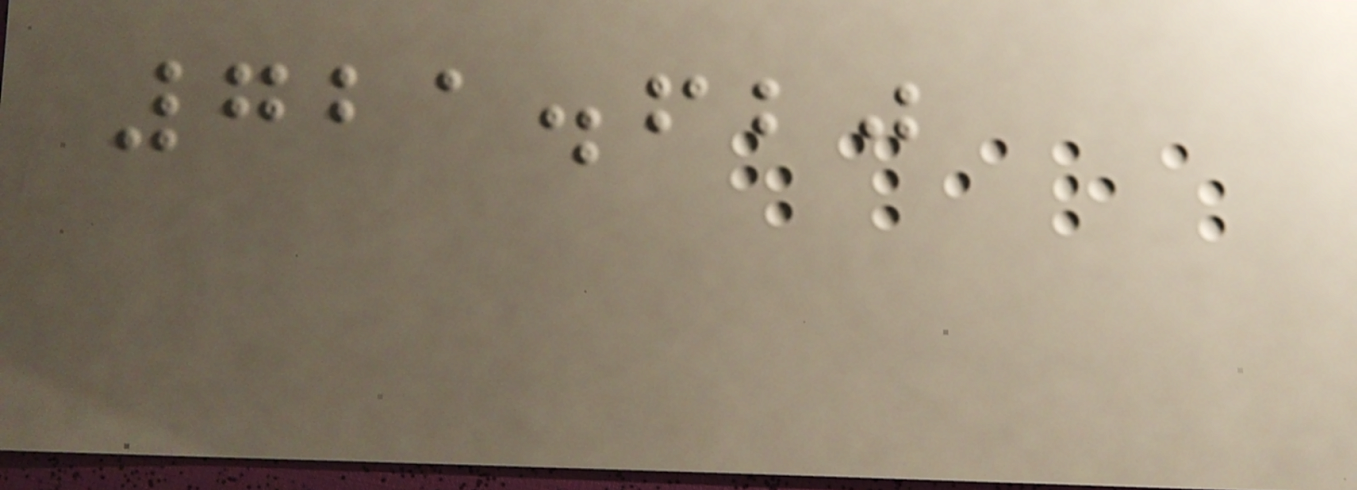721.620
